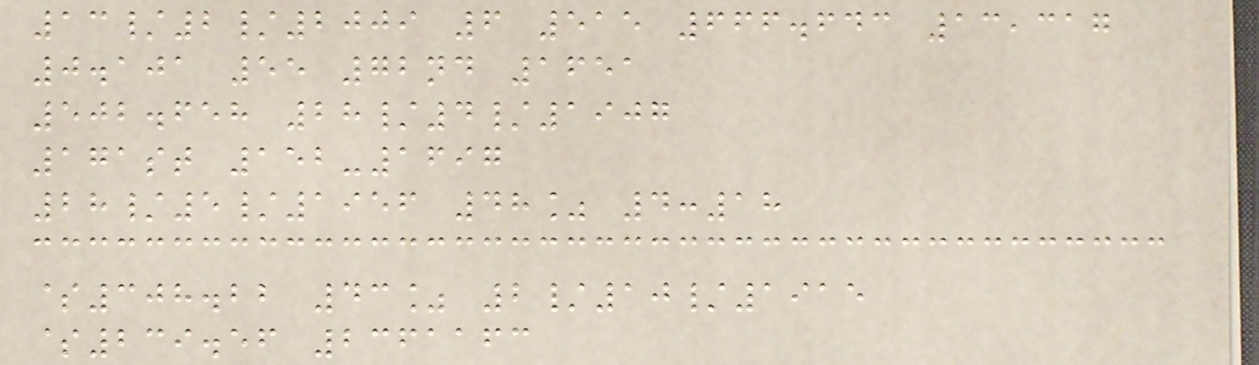13/2/2009 6 515 666.643 13,317
0.101 55 72nd 1651
502.658 28/4/1907
171st 152-1697
28/5/1956 48% 4:18
$308.22 43% 2/10/1915
$239.56 2361163
